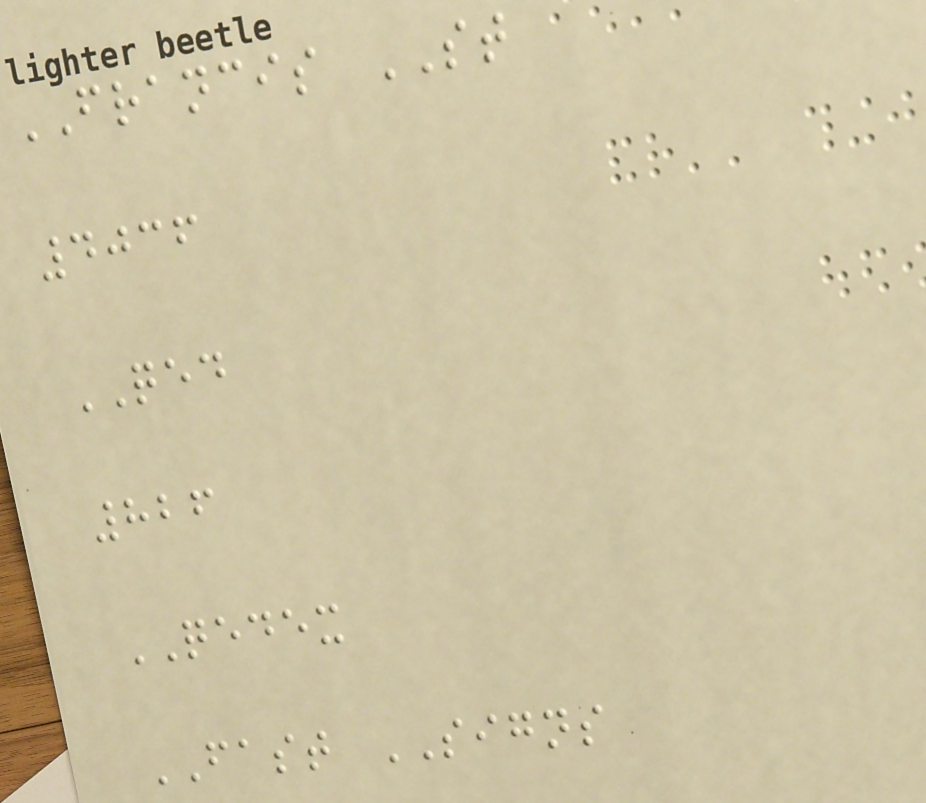FRANCIS ST
4036
QED
826
QEDEX
FAST SIGNS
